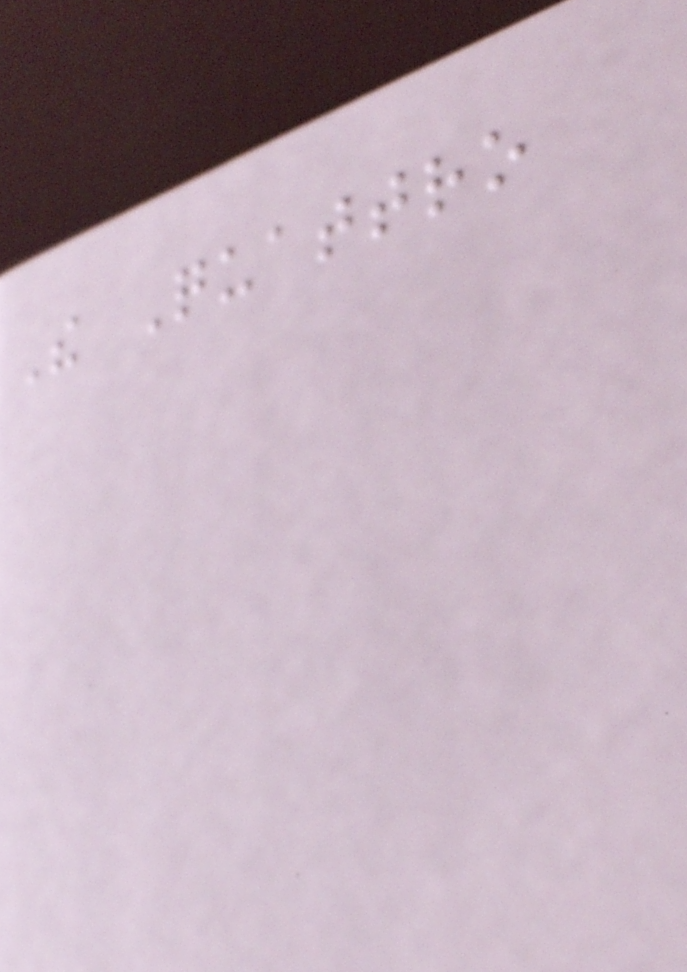The Quattro
